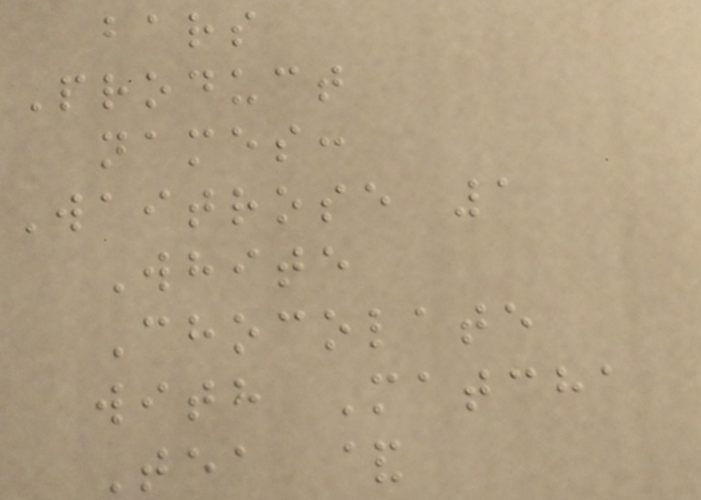bars
Product
names:
Waitrose 1
White
Chocolate
with Matcha
Tea &
